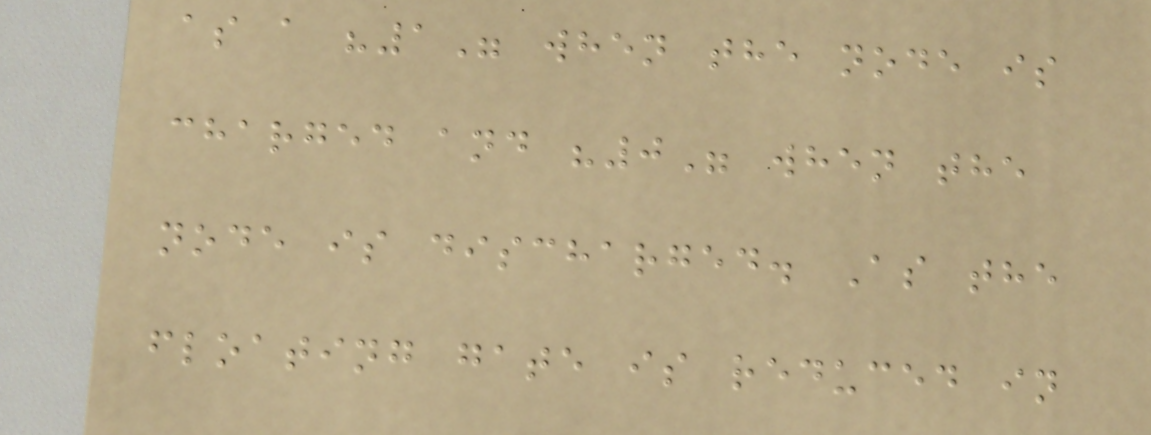as a "1" when the node is
charged and "0" when the
node is discharged. As the
floating gate is reduced in
